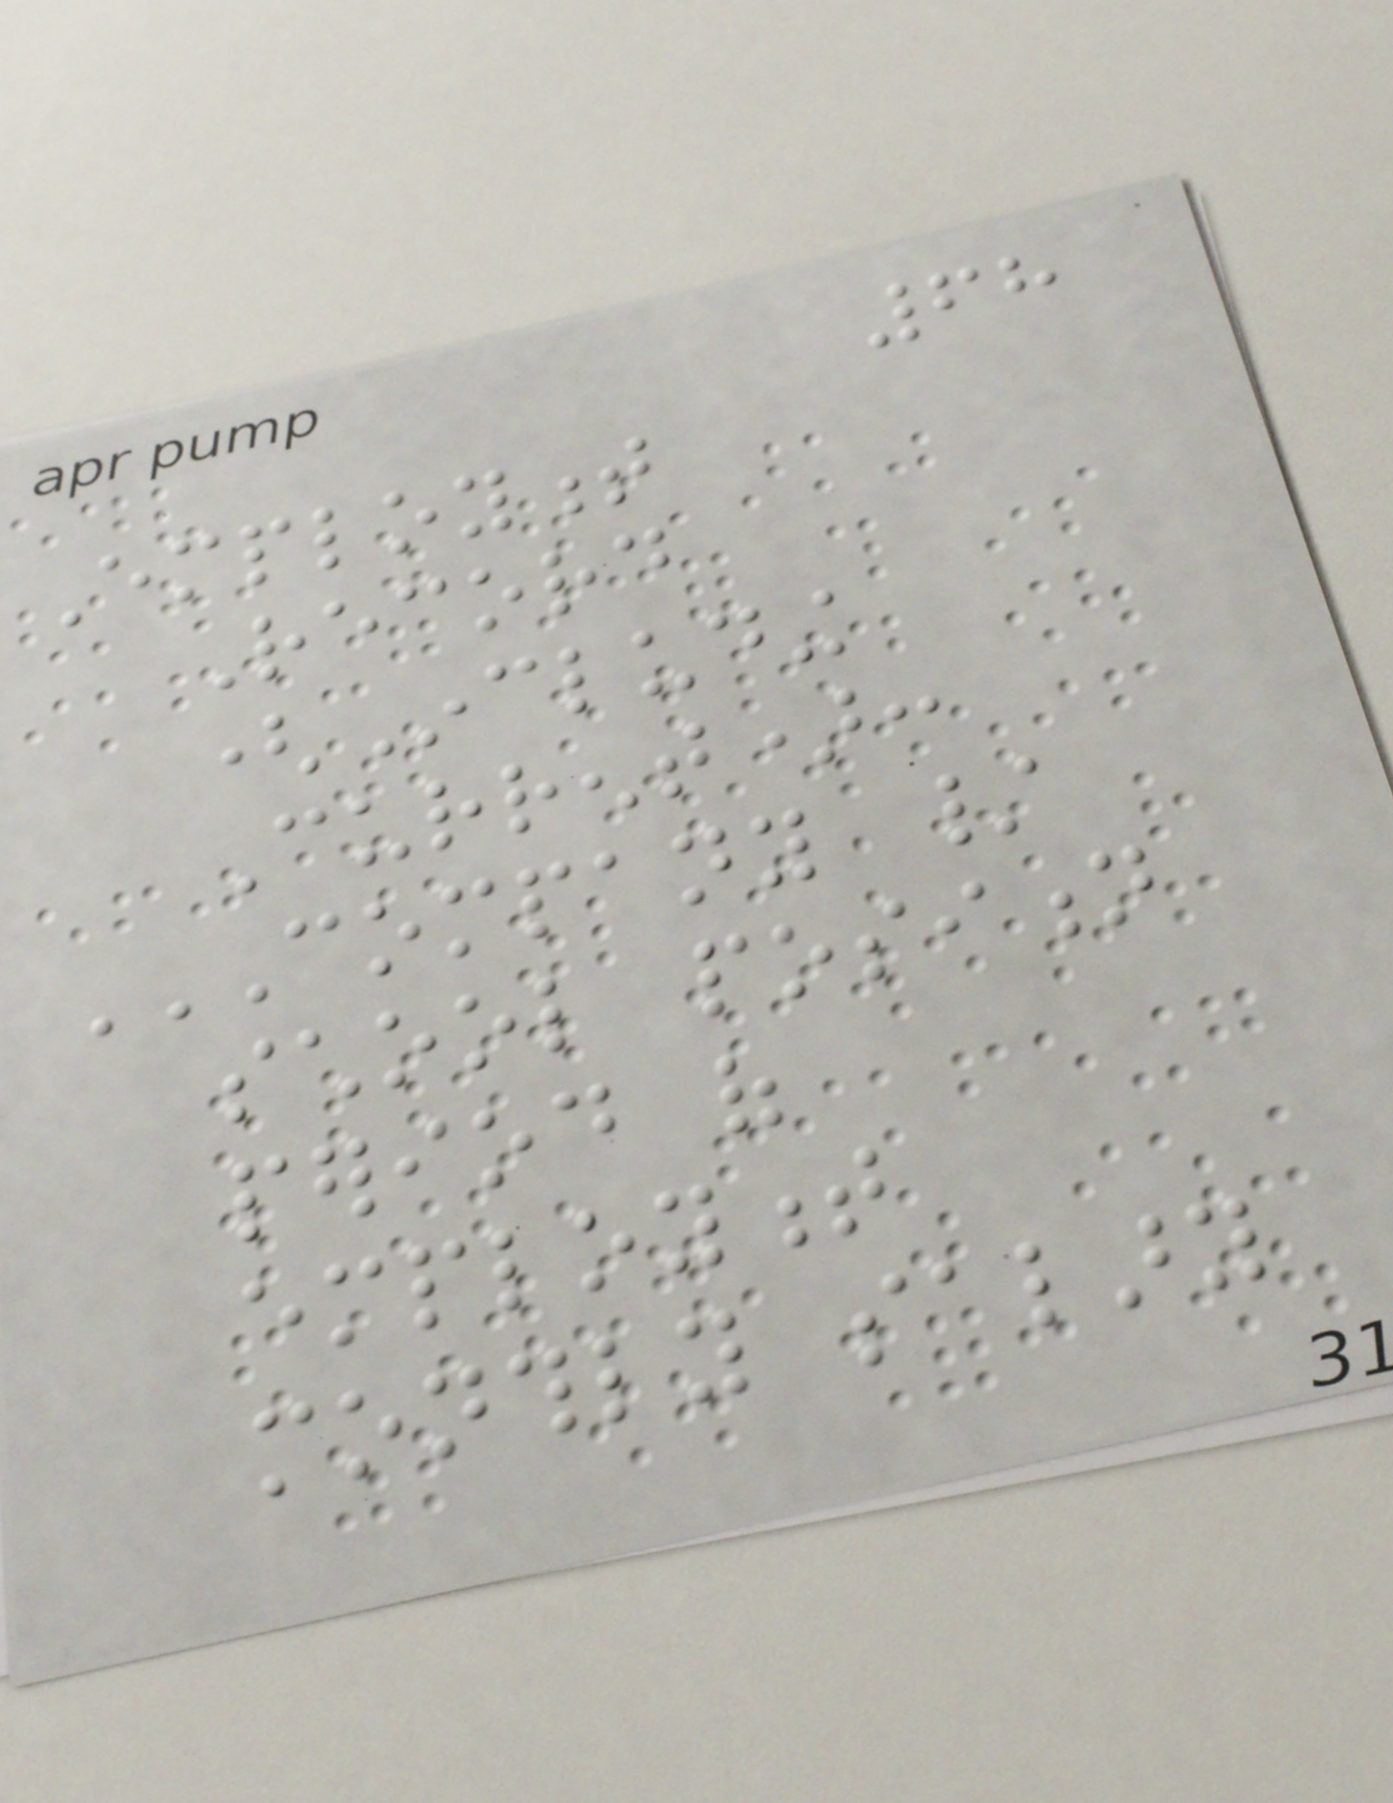68
Employment
Record
(Including
Current):
COMPANY /
SCHOOL POSITION
PERIOD OF
EMPLOYMENT
MONTHLY SALARY
